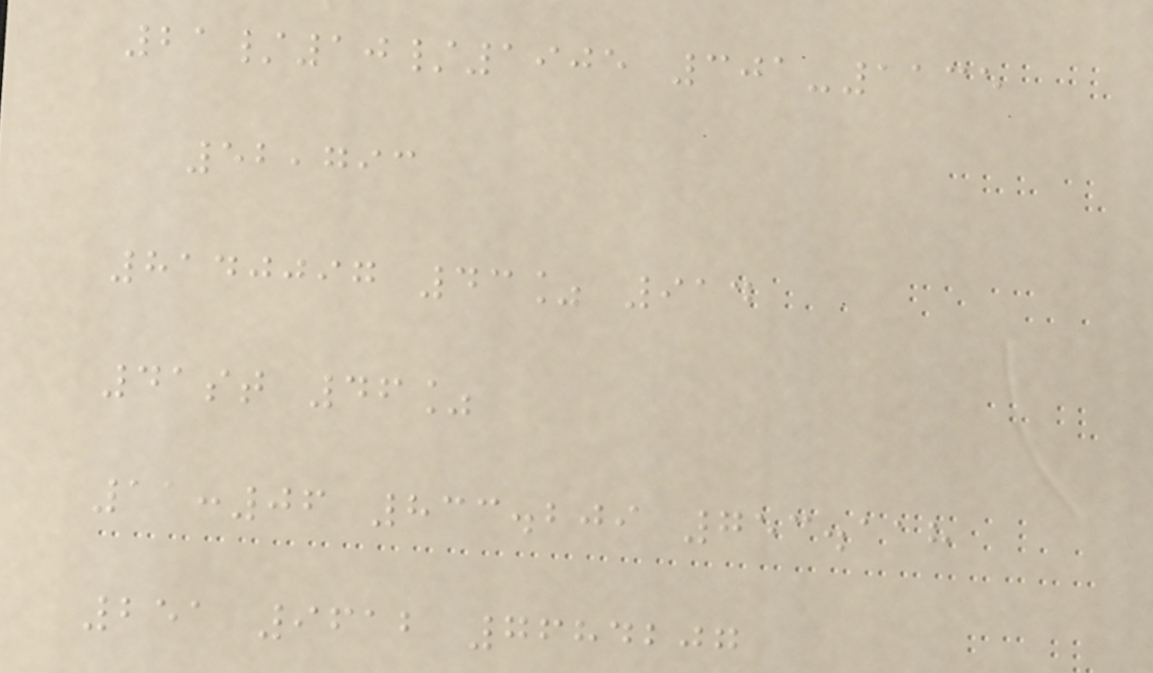21/10/1905 301-1135
52,793
8140097 43% 914
41st 46%
11:06 833.209 753.118
251 9612 7684207
